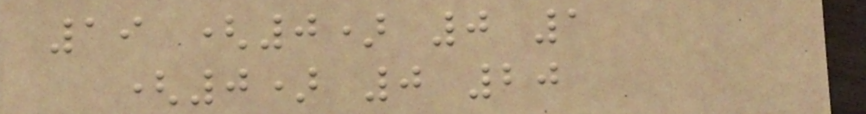19 (0) 0 1
(0) 0 20
